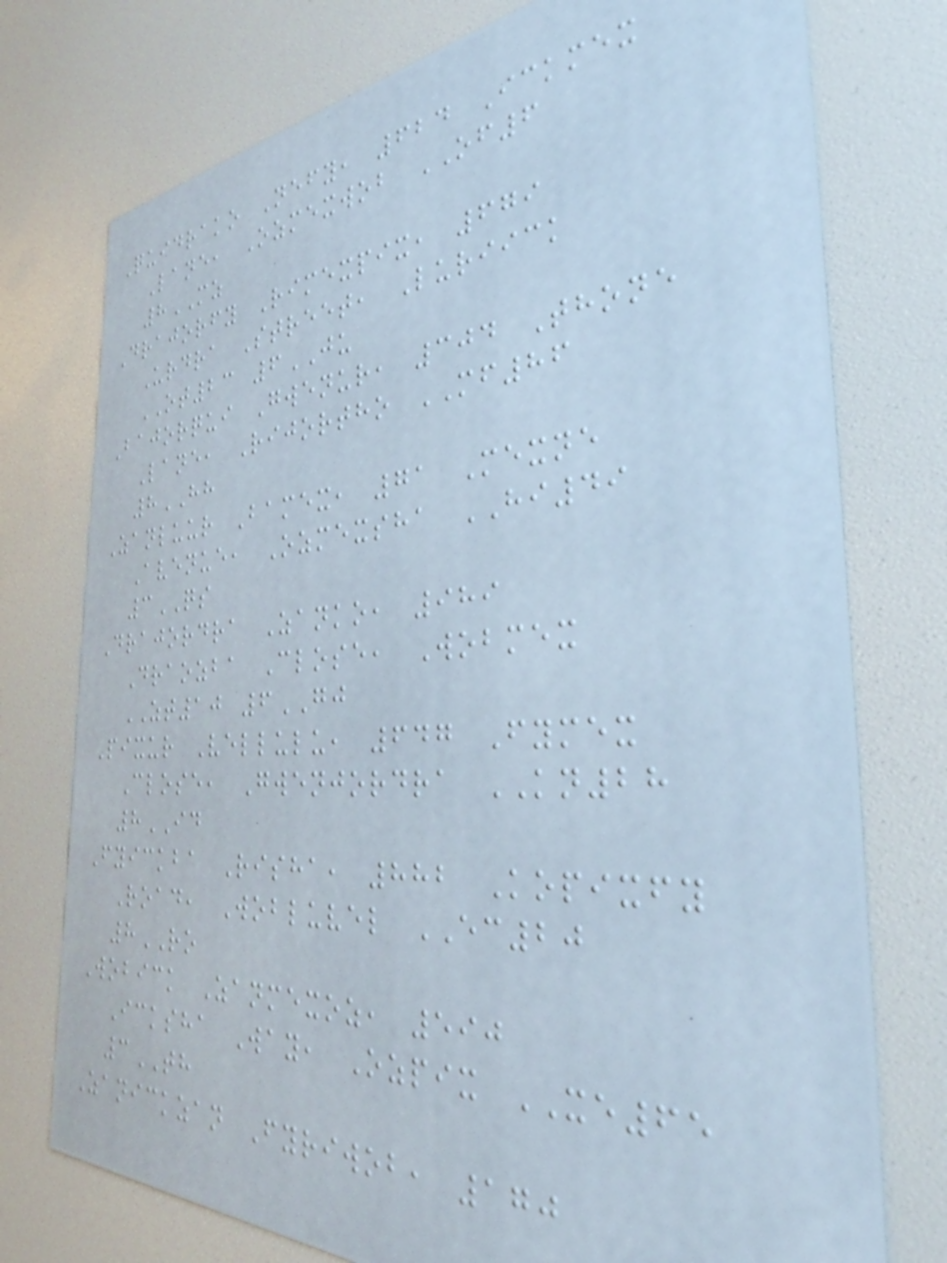Quidrako Nefy, 624 Ickmex
Lane, Ozmexwob OF6
8MZ
Drajorfy Rimexpix, 679
Urdra Street, Luriick
OT23 6JU
Bajorqui Gwenur, 304 Thone
Lane, Rijortho MF86
8HH
Zanluur Bamex, 71 Mexne
Avenue, Ozmexsha HI49
3QS
Drajordra Zanko, 989
Draozba Close, Wobmex
ZT10 6GJ
Pixur Vellulu, 647 Fymex
Close, Gwenjordra KN28
8ID
Fyickba Risha, 882 Kopixfy
Road, Wobluvel EC20
8RO
Wobick Zanmexoz, 590
Icksha Way, Ozpix XE65
3TH
Zanickzan Fyriwob, 170
